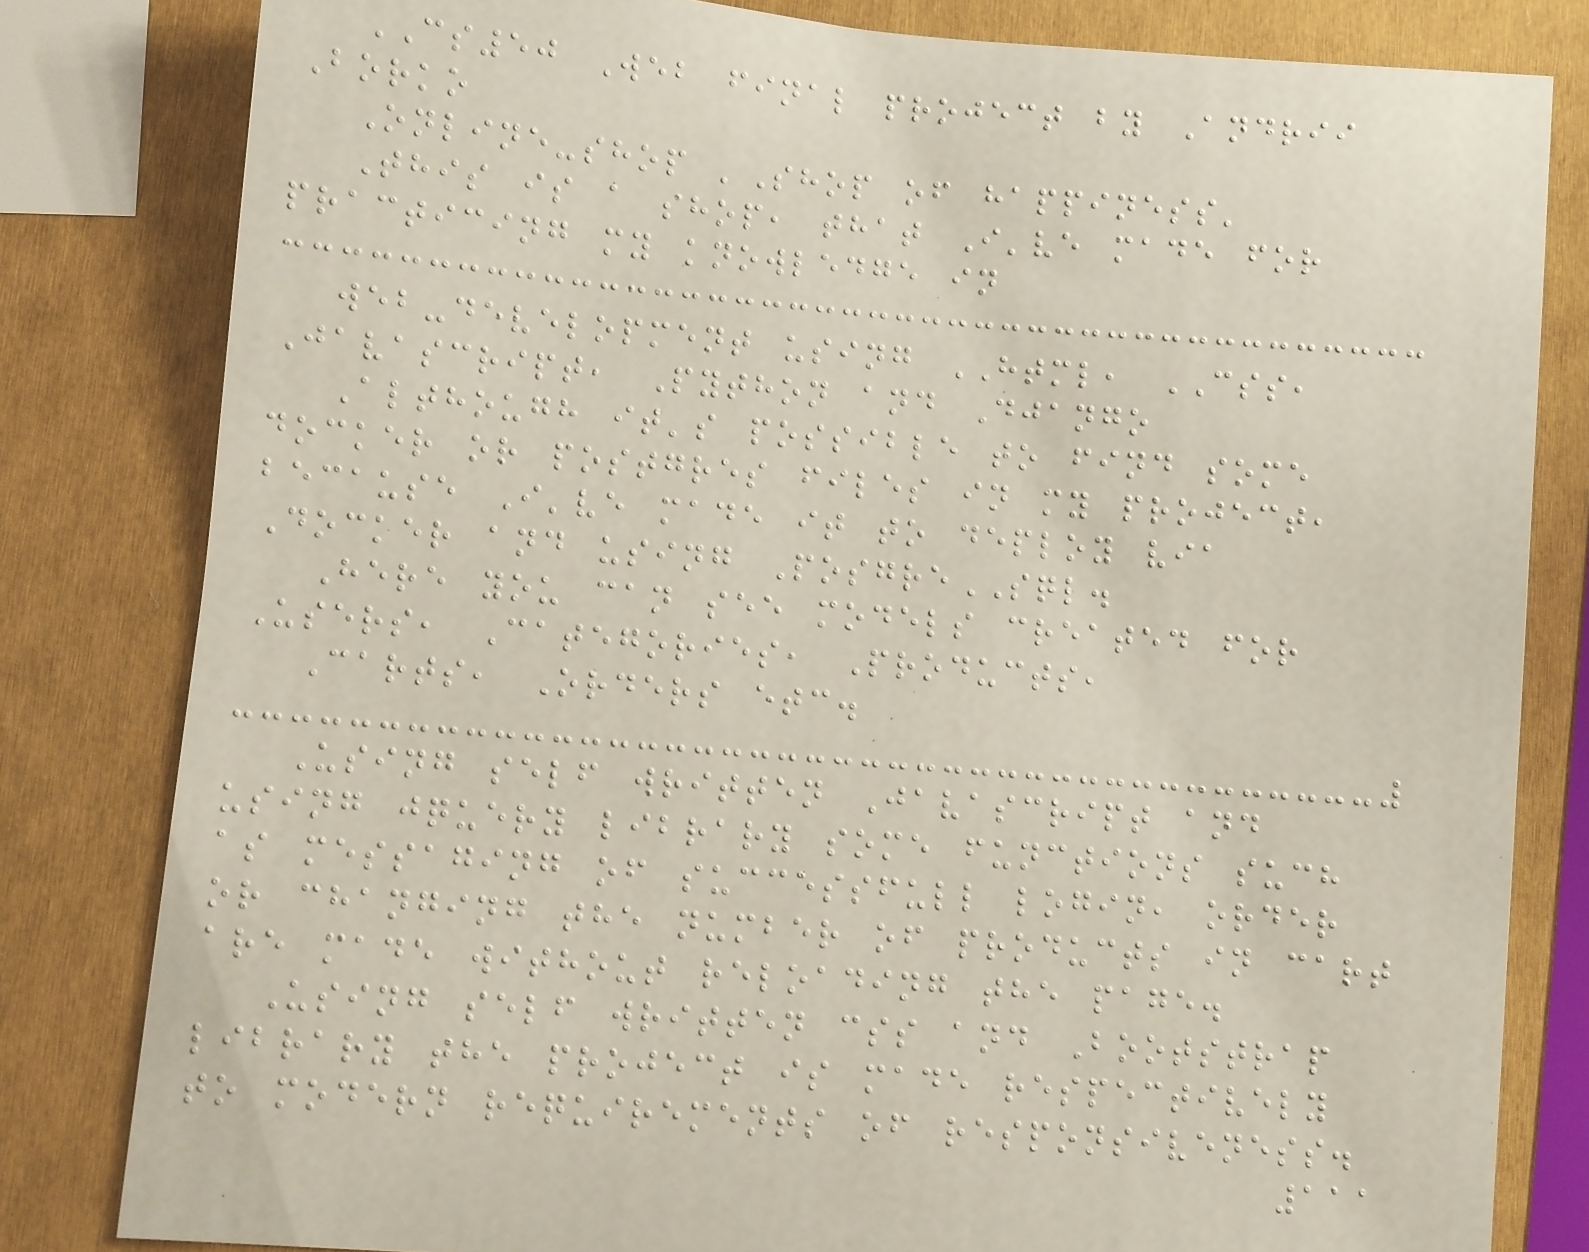CS50 Web final project by Andrii
Borko
Online-shop 'Shop of happiness'
This is a shop, that I've made for
practicing my knowledge in
web-development using HTML, CSS,
Javascript, Python and Django
Although it's possible to find some
docker or postgres files in my project,
because I've made it to deploy via
Docker and using PosgreSQL.
Here you can see models created for
Users, Categories, Products,
Carts, Orders etc.
Using self written Javascript and
using jquery library some functions such
as messaging of successfull login, order
or changing the number of products in cart
are made without reloading the page.
Using self written css and Bootstrap
library the project is made respectively
to modern requirements of responsiveness.
111
